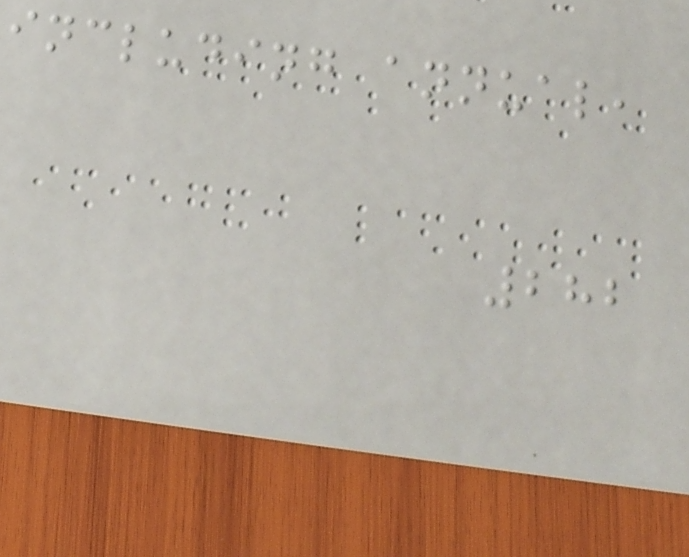including annual,
282
